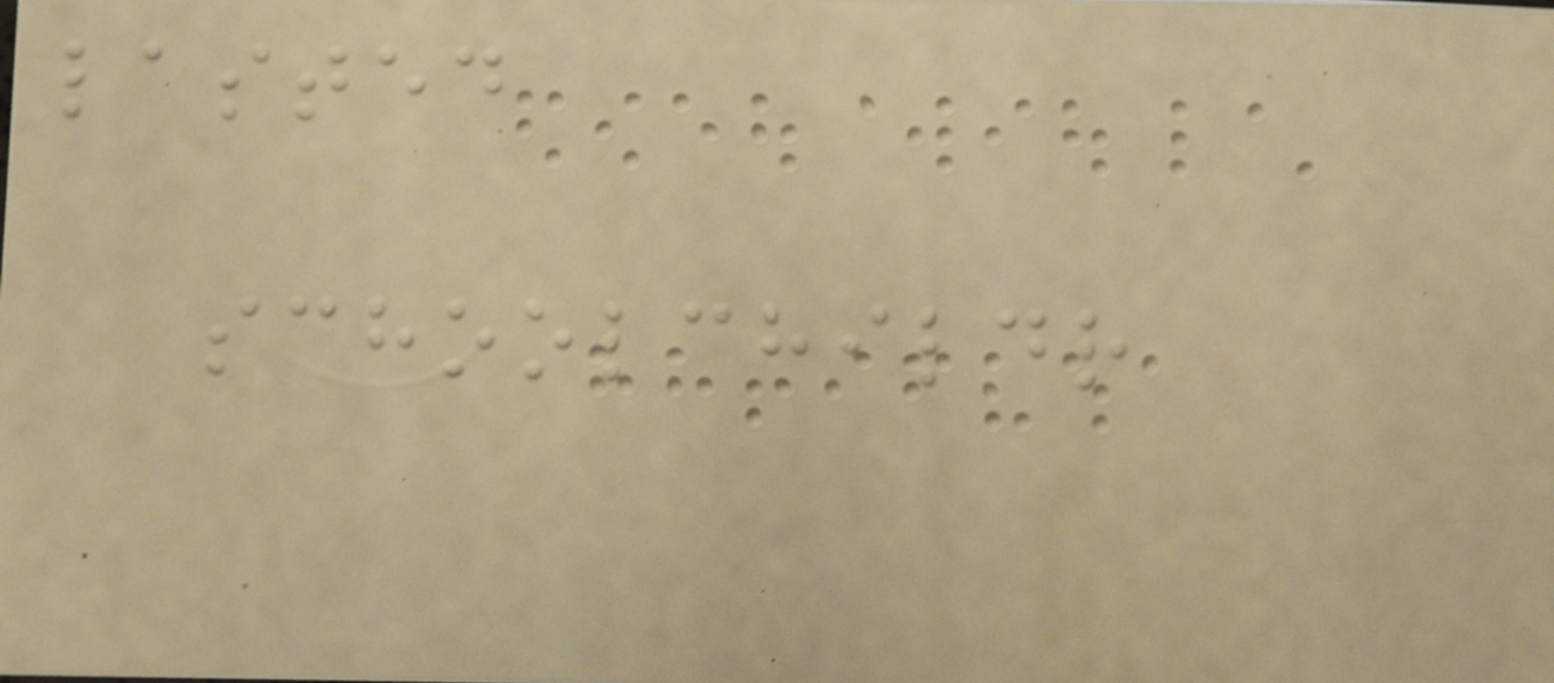lasted
schoolchildr
